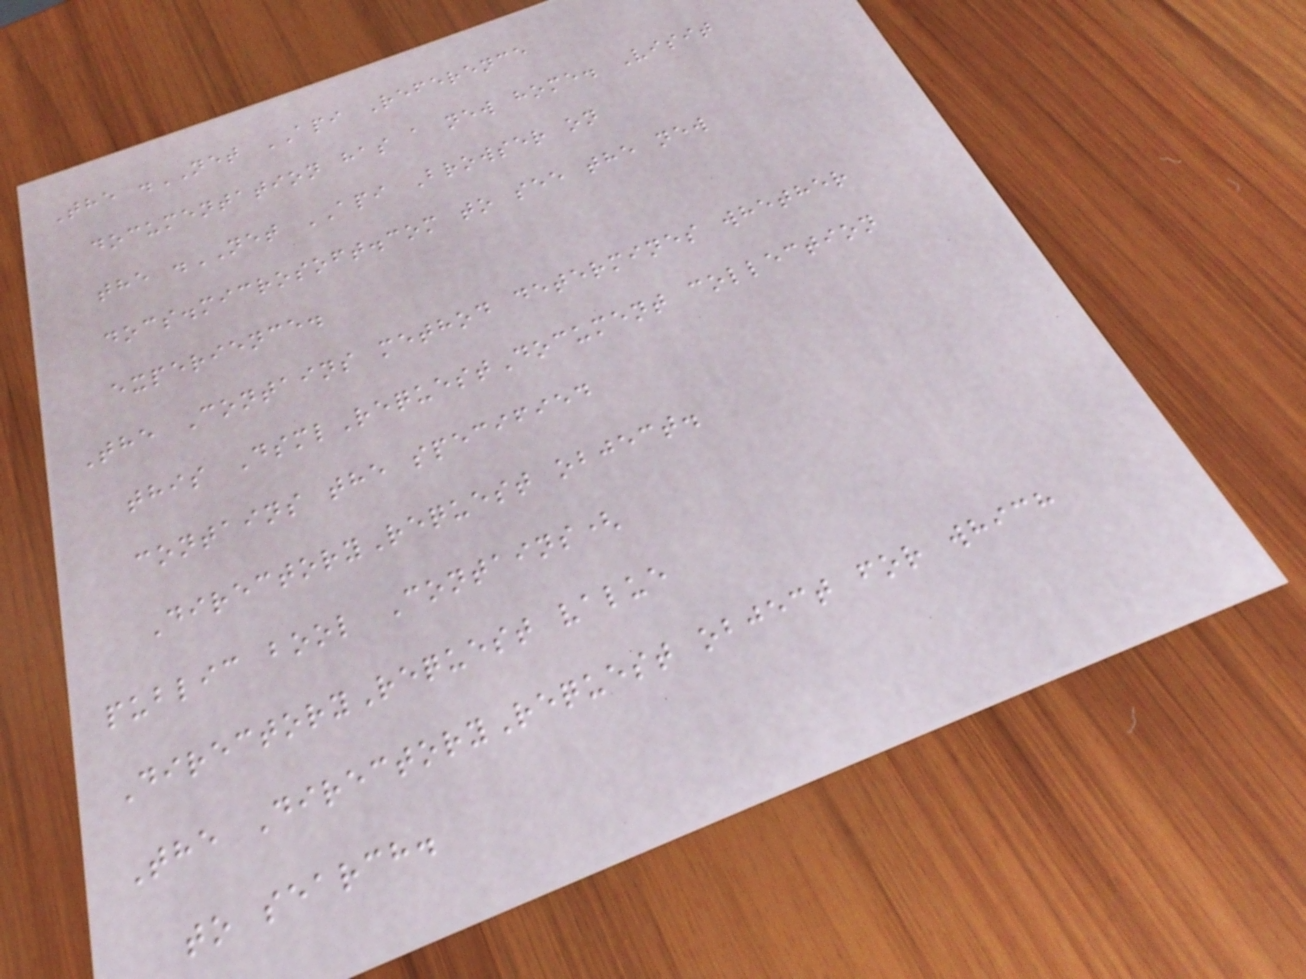The .NET API Reference
documentation has a new home. Visit
the .NET API Browser on
docs.microsoft.com to see the new
experience.
The Contains method determines whether
this DsmlRequestDocument collection
contains the specified
DirectoryRequest object.
public bool Contains(
DirectoryRequest value
The DirectoryRequest object for which
to search.
